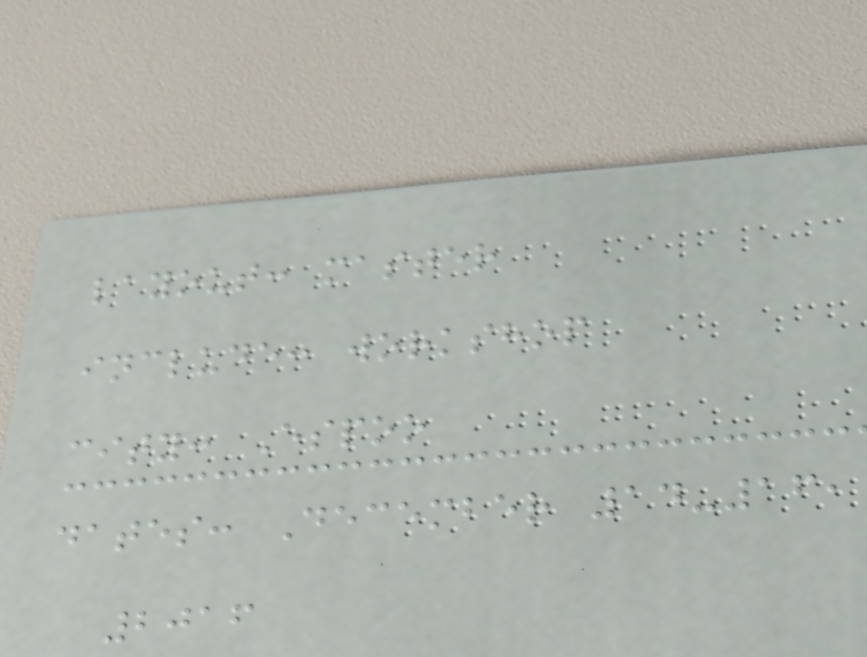layout: master
include: workshop
city: Espoo
dates: December 14-16,
2016
